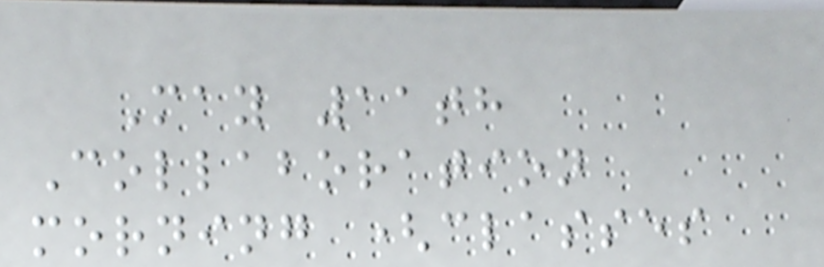May 11th
Collaboration
morning (classes
